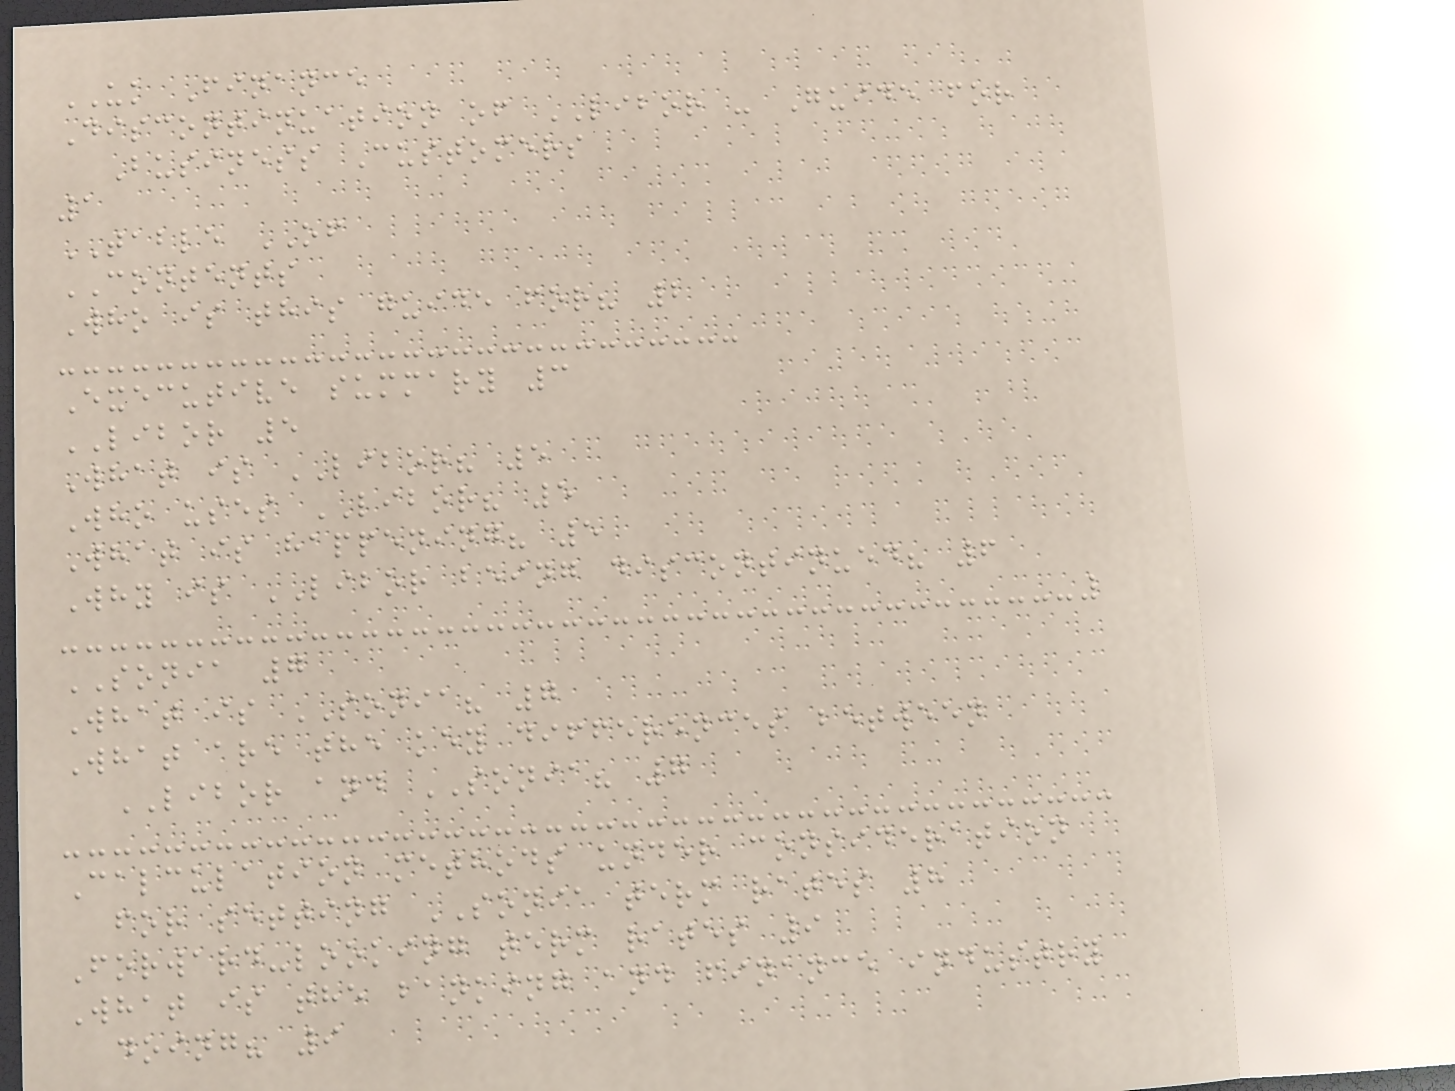UK Finance
Discontinuation of LIBOR - Guide for
Business Customers
1
TABLE OF
CONTENTS
Who is this guide for? 2
Executive summary 3
LIBOR 5
What is LIBOR? 5
Who uses LIBOR? 5
What is happening? 5
Why is LIBOR being discontinued? 6
SONIA 7
What is SONIA? 7
What are the key differences between
LIBOR and SONIA? 7
Calculation methods under consideration
for setting SONIA term rates 8
Forward-looking term rates 9
What is the banking and finance industry
doing? 9
